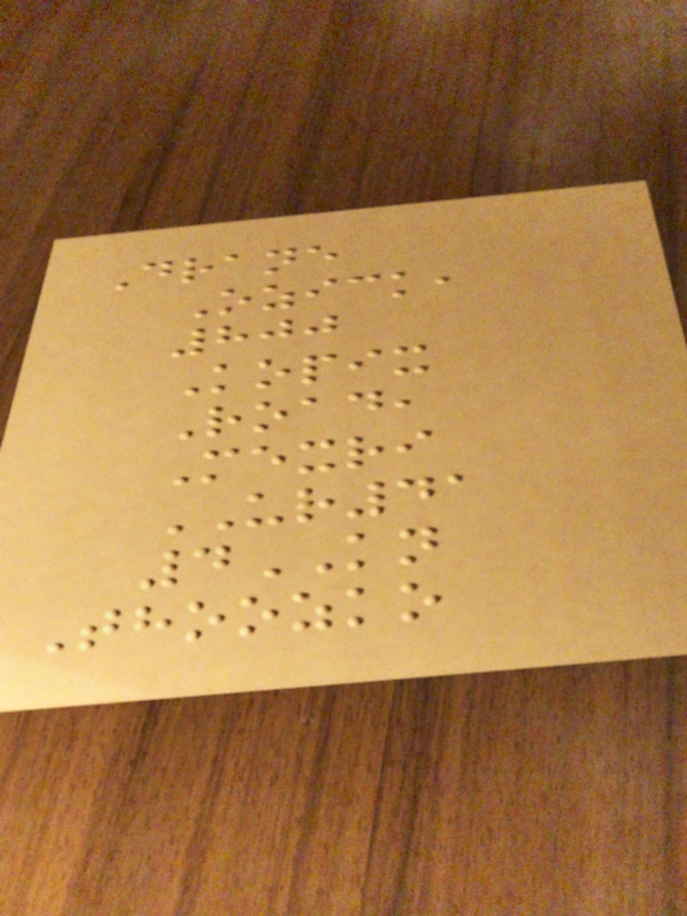Drane
Ozick,
800
Kopix
Road,
Mexri
UR41
4KN
Thoozko
